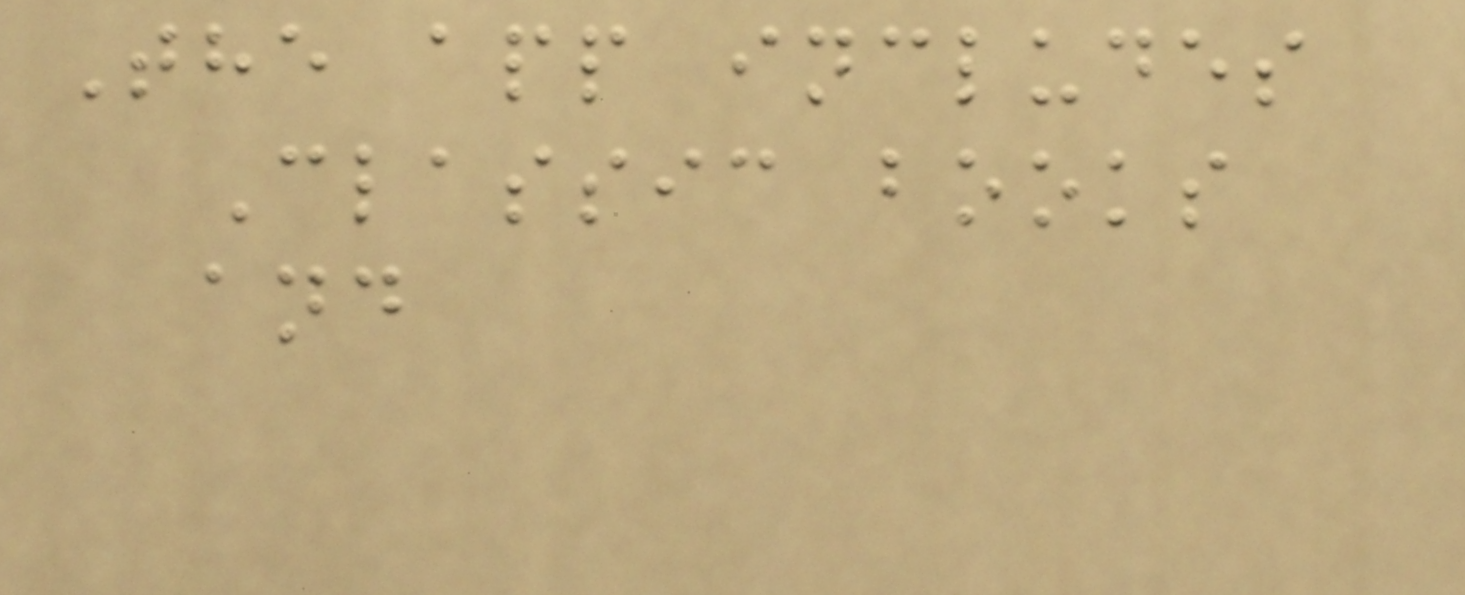The app includes
Classic books
and
